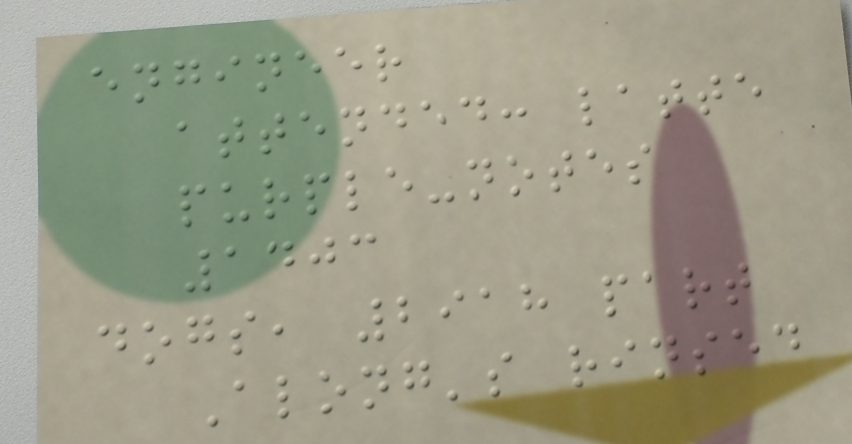engineer
attended: latte
purple-notes
1403
dogs, 2918 part
Along's rinsed
